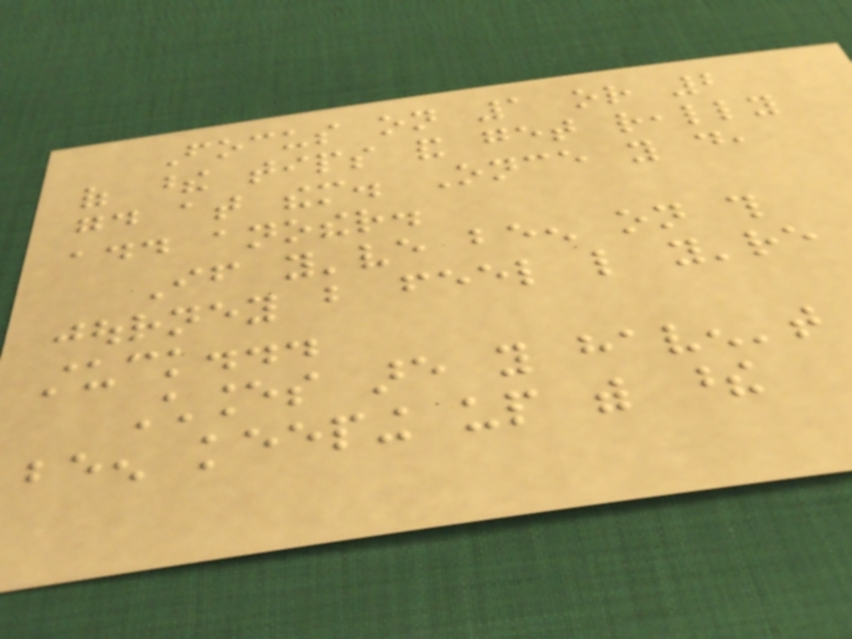Focus on 1 or 2
of these tips and get really
good at them. Once you do,
add another.
If you've been on this
journey but feel like you're
stuck...
Chances are you haven't
been keeping up with these
